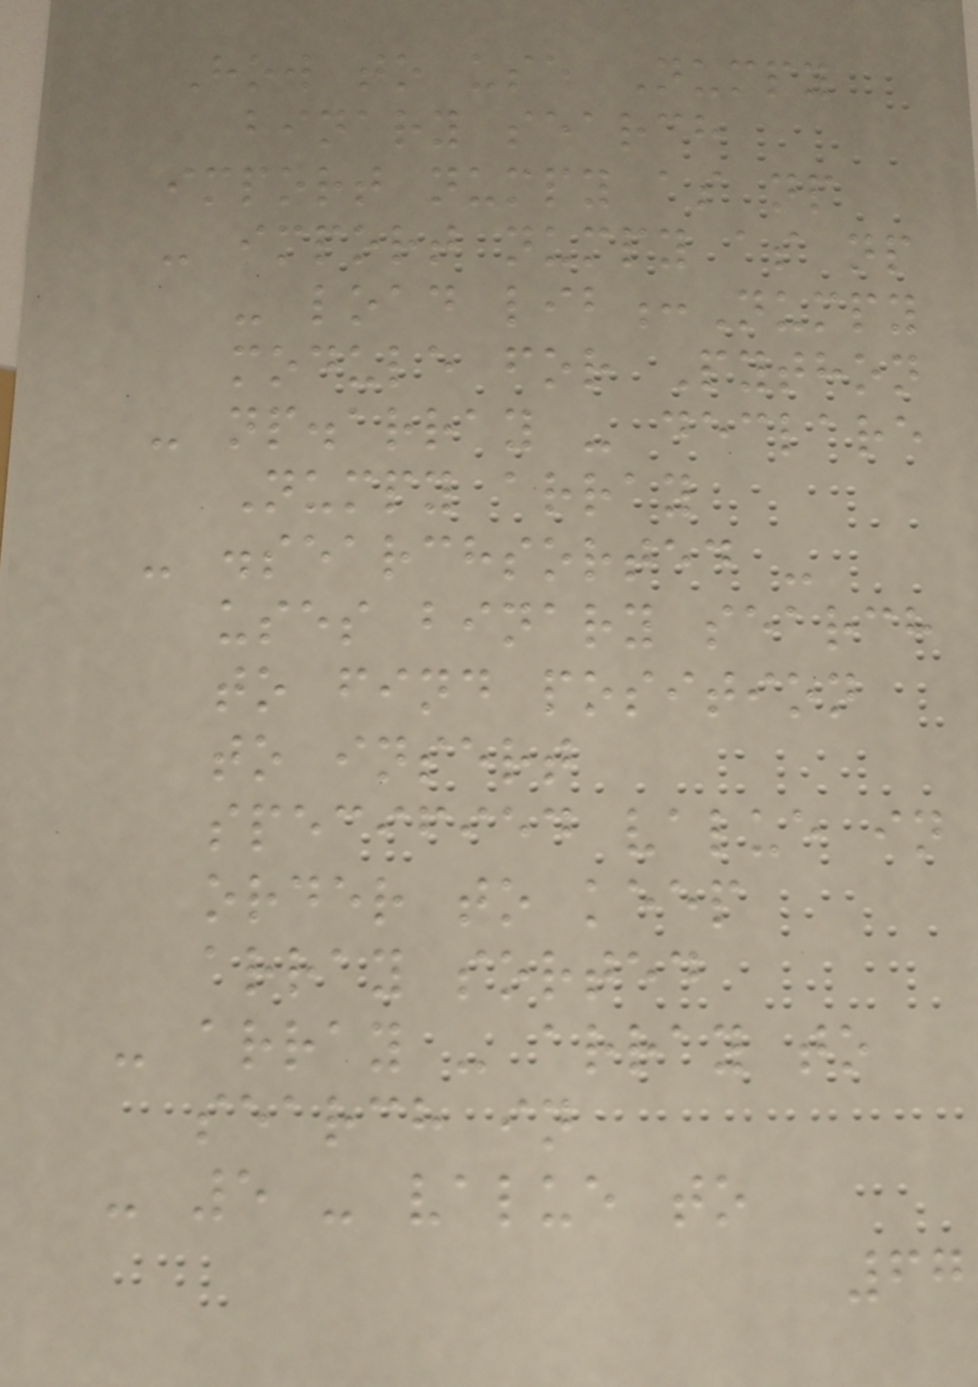How to use Numpy
binary search
import numpy as np
- import numpy as np
- load lib:Numpy
module for Python
- np.array - declare
Numpy array
- .searchsorted -
uses binary search
to find position
to insert
specified value in
order to keep
array sorted
- array - array to
search in
- 5 - value to
67
